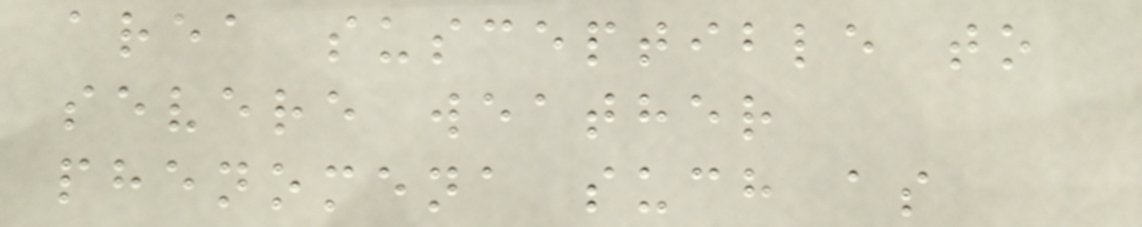area susceptible to
severe weather
phenomena such as
